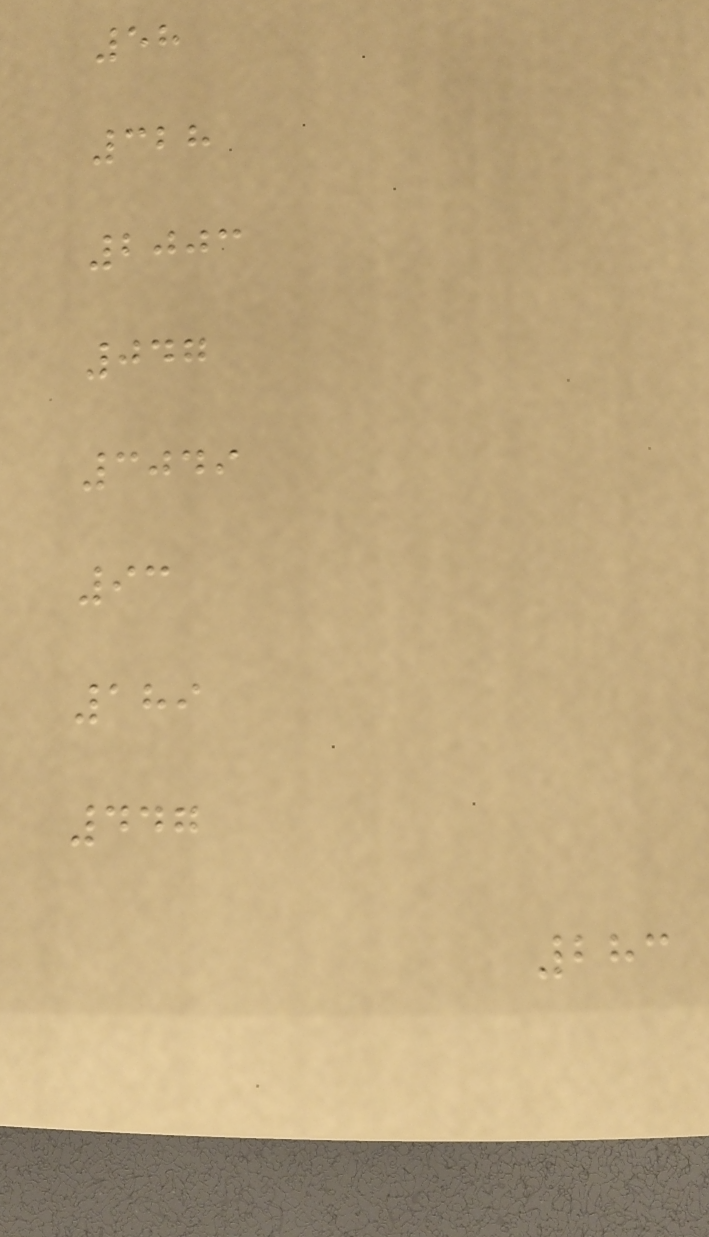58
328
2003
047
3049
93
189
447
283
